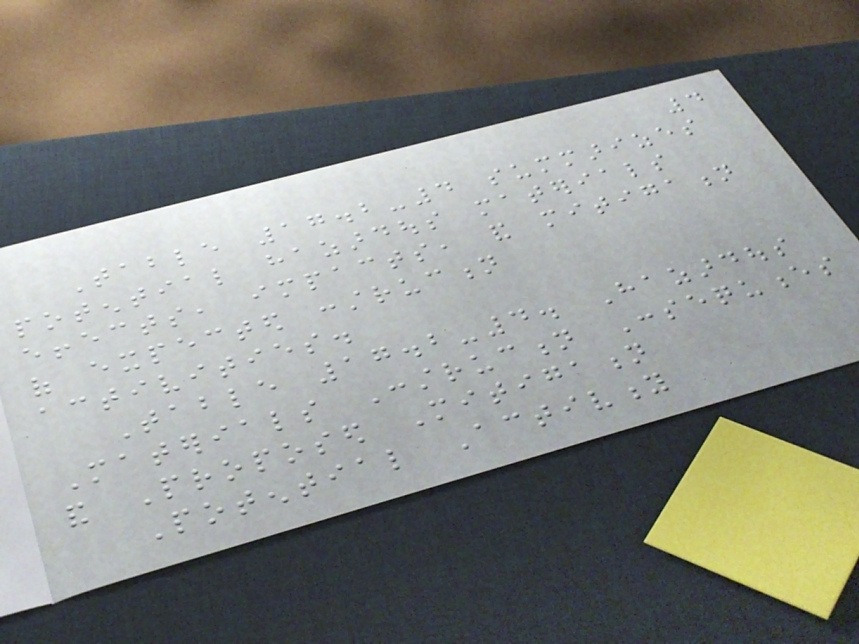4
Table 17.2-4 summarizes
potential hazardous materials
effects, impacts, and mitigation
of expected construction
activities.
Table 17.2-4. Hazardous
Materials Construction Consequences
and Proposed Mitigation
Potential Activity
